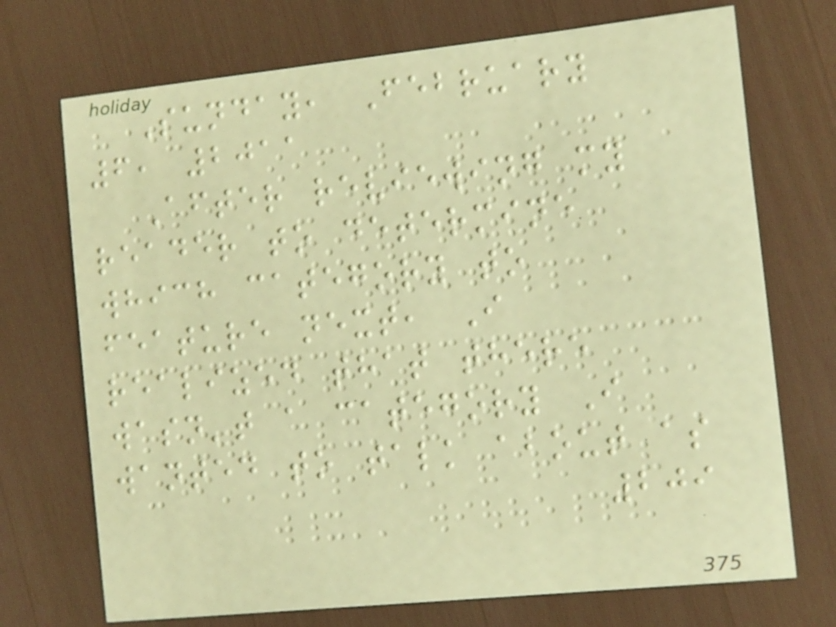Sunday, February
6, 2011
After reviewing my
reader to determine
which category to
feature next, I
realized that there
wasn't a category I
wanted to talk about as
209
